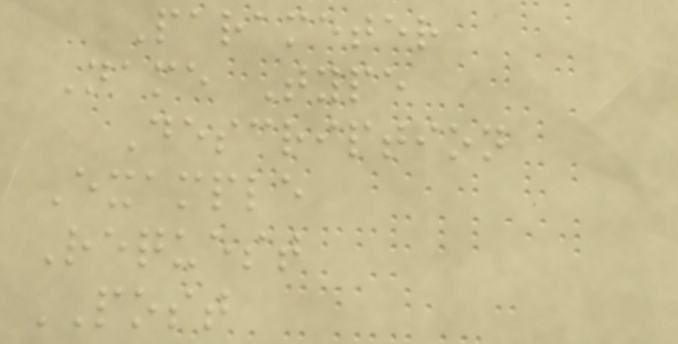Parameter
Name Type
Description
Example
Request
POST
